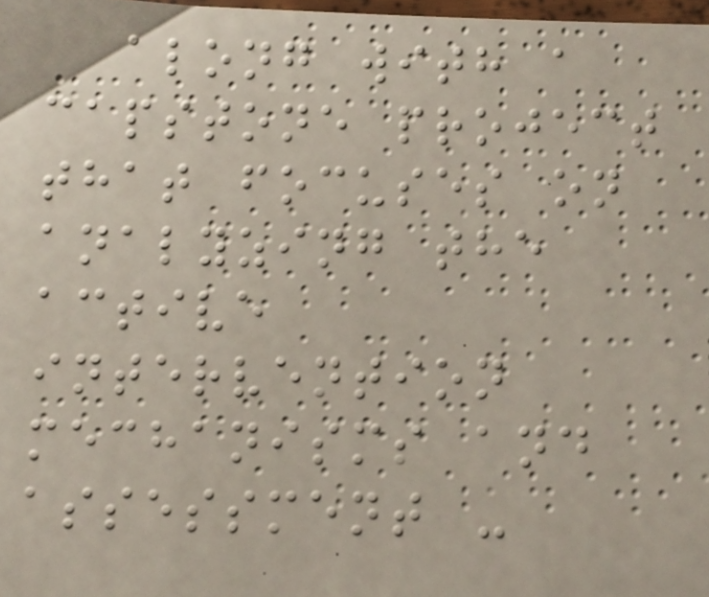along with a
capstone project
that focuses on
analyzing the
active
intervention
mechanisms and
assessment -
